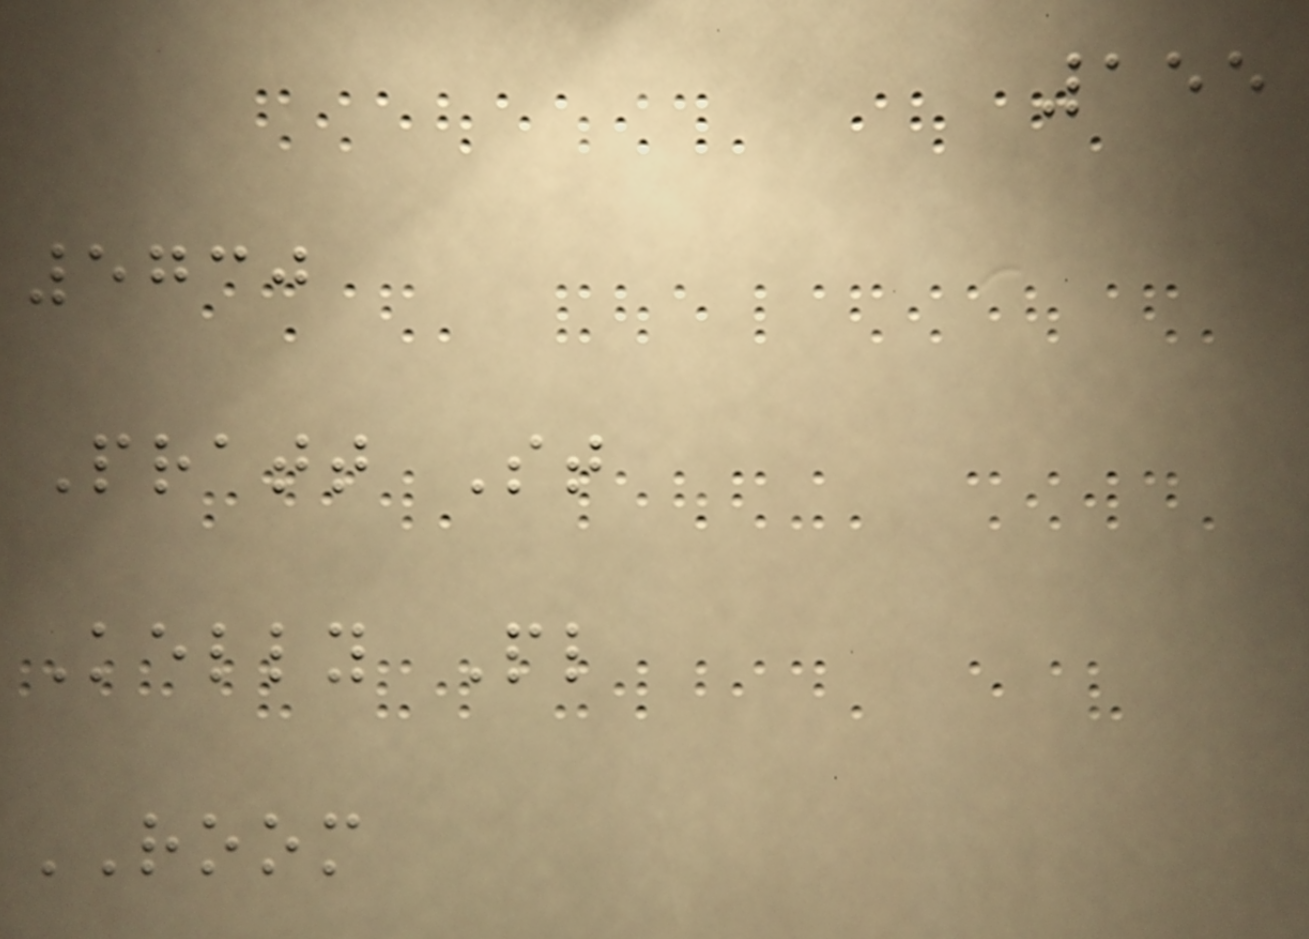155
5730
Pratt St
Kelly Pl
ROOM
